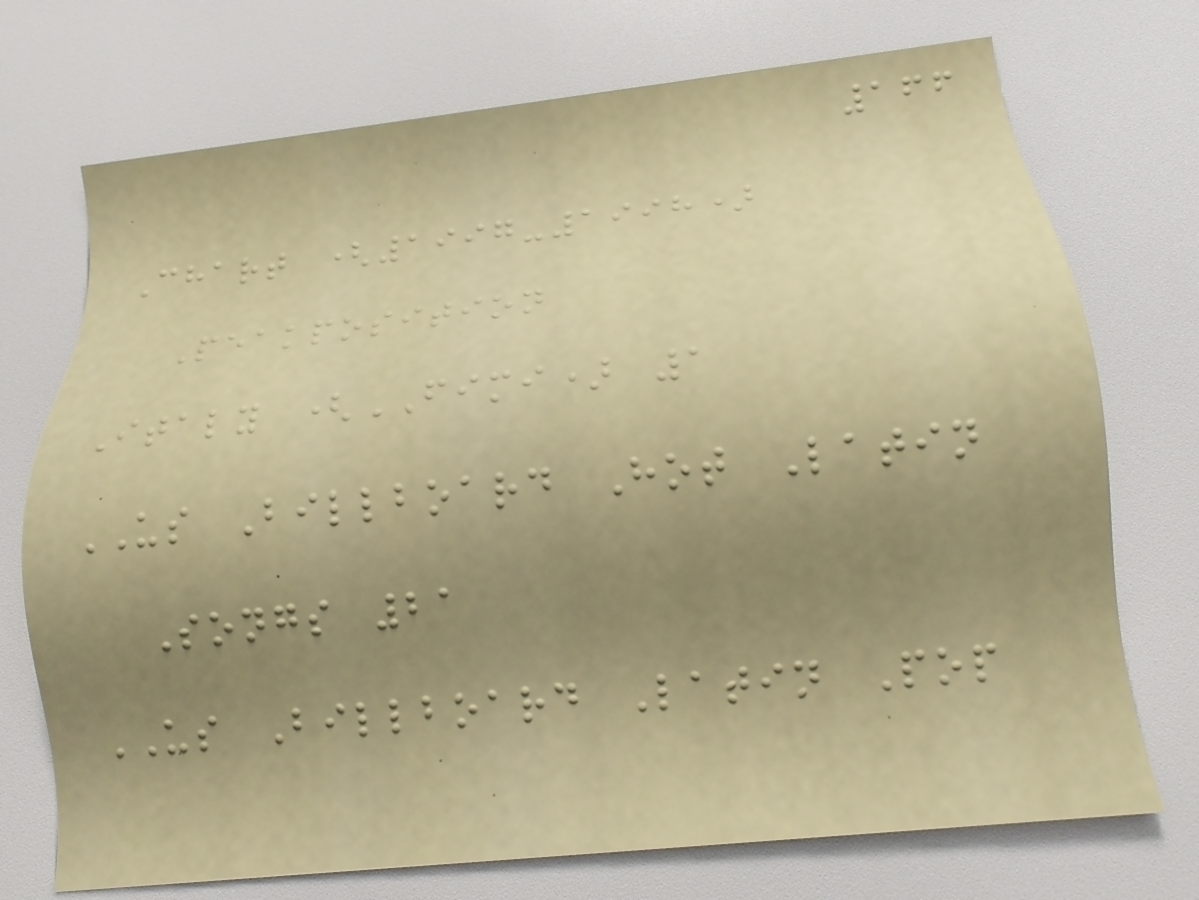166
Chart (1997-1998)
Peakposition
Italy (FIMI) 1
US Billboard Hot Latin
Songs 21
US Billboard Latin Pop
